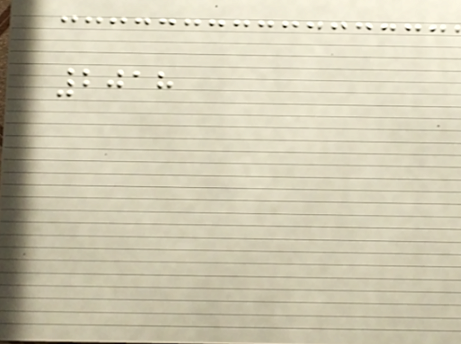2018
